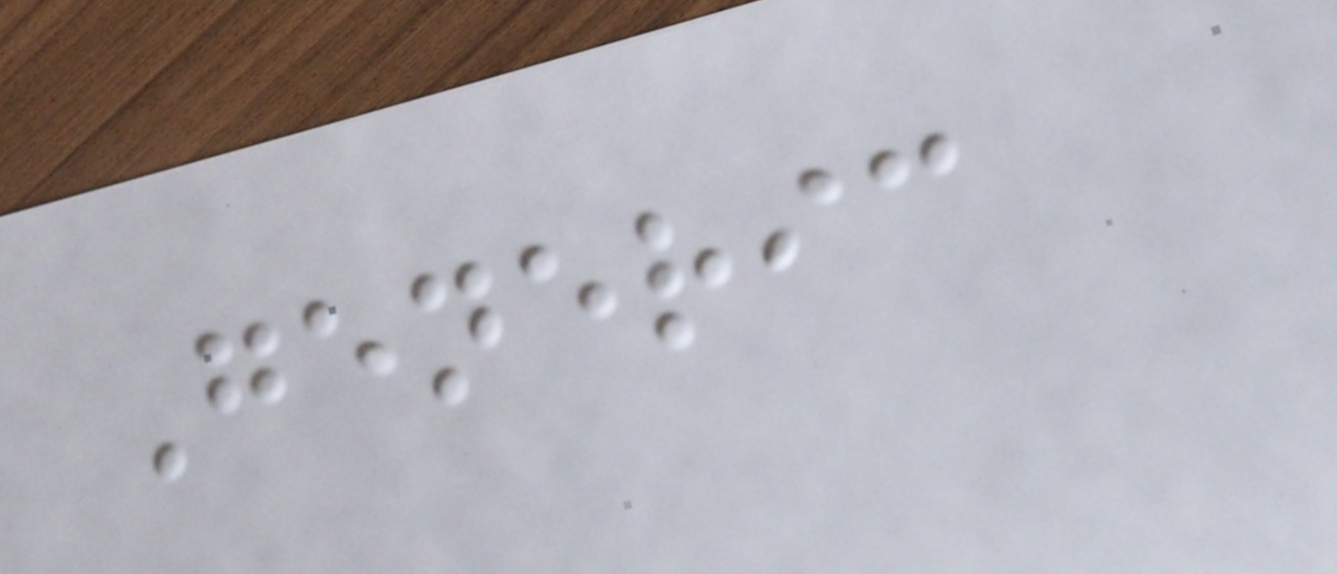Generic
